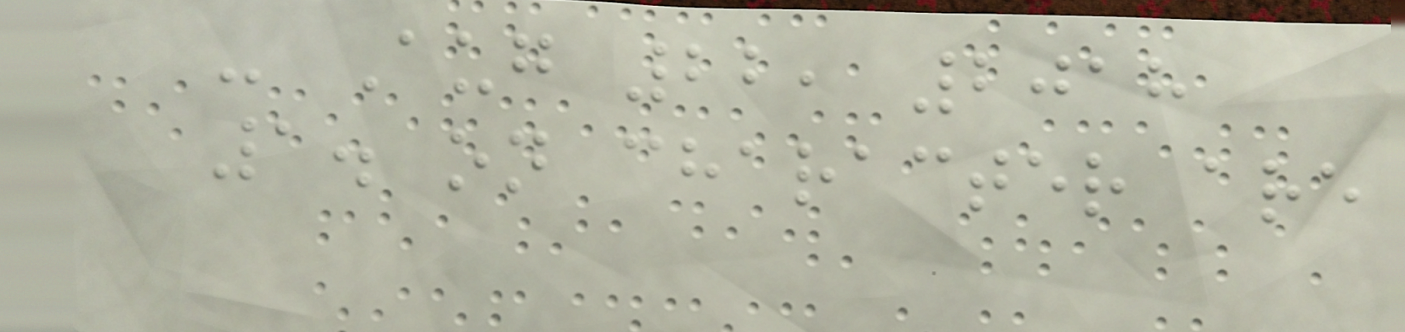- Aug 22, 2018
1. on character are
